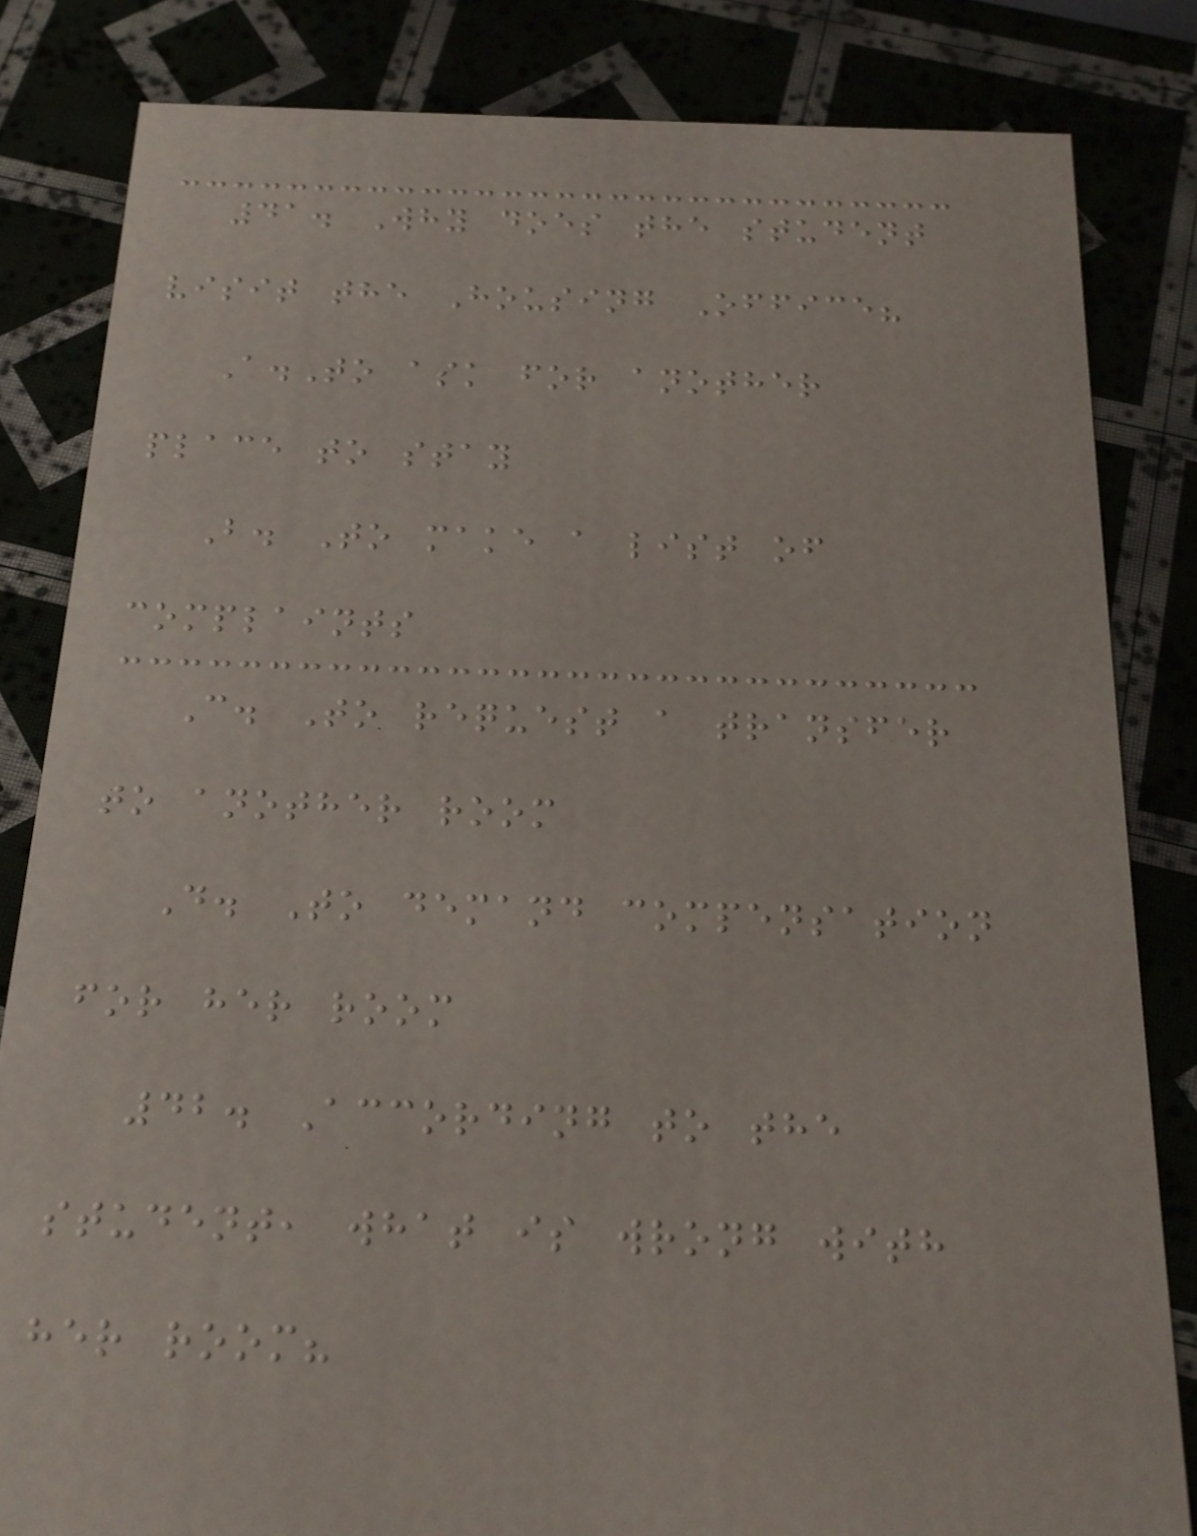41. Why does the student
visit the Housing Office?
A.To ask for another
place to stay
B. To make a list of
complaints
C. To request a transfer
to another room
D. To demand compensation
for her room
42. According to the
student, what is wrong with
her room?
